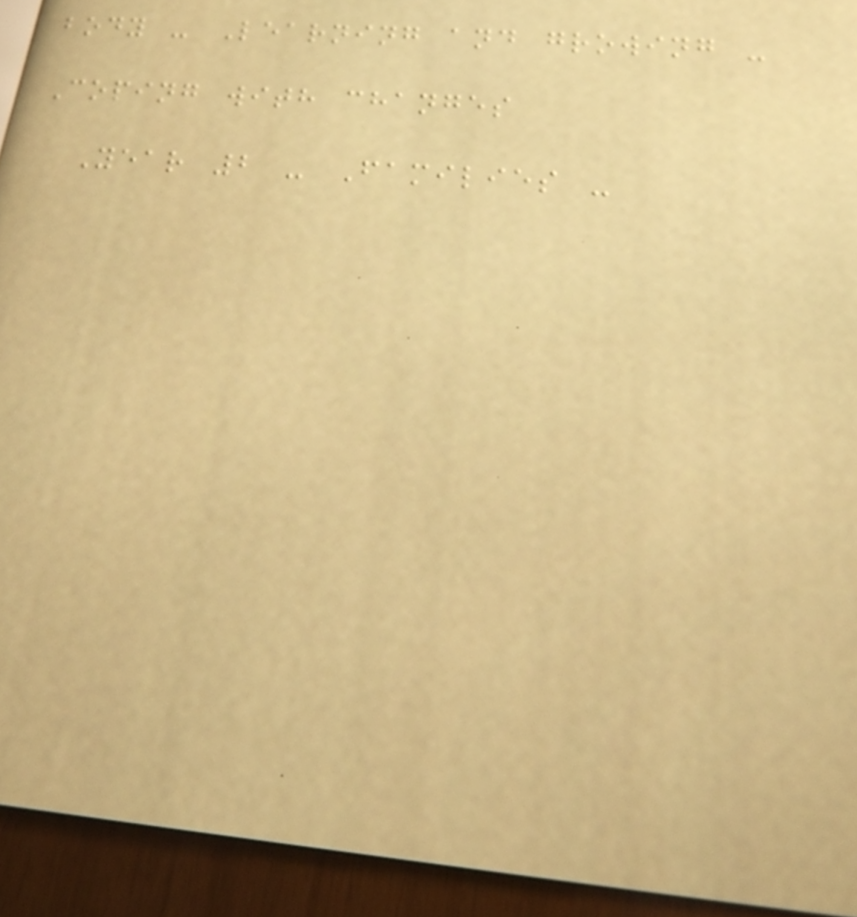body - Learning and growing -
Coping with changes
Year 2 - Families -
